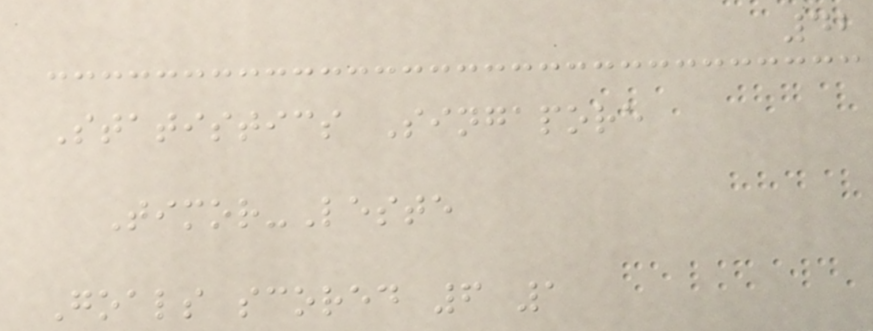42
Statistics Singapore
Timor-Leste
Goals scored 6 1
